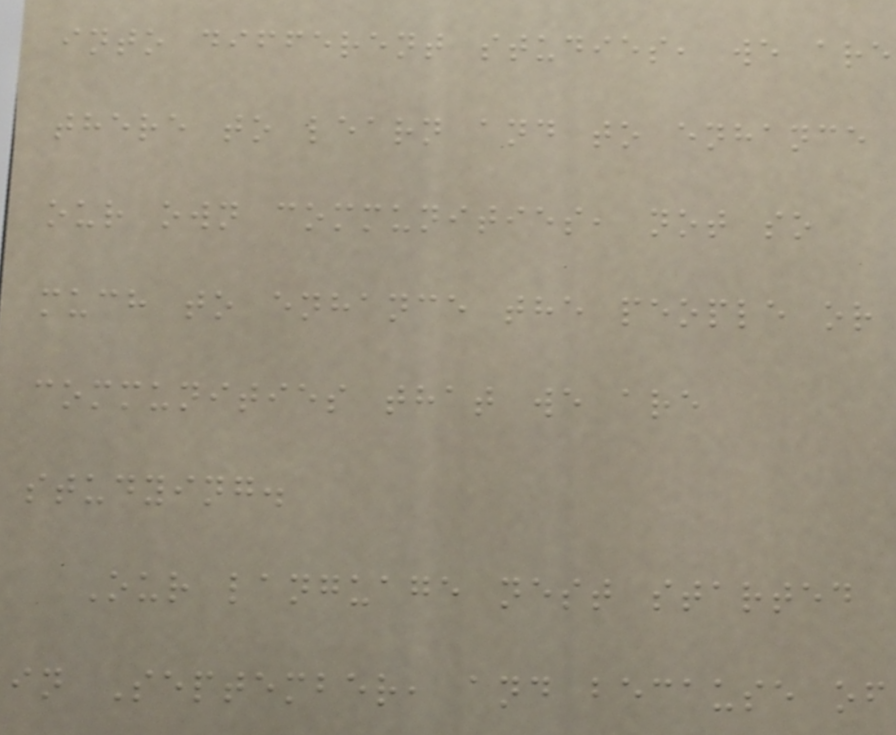into different studies, we are
there to learn and to enhance
our own communities, not so
much to enhance the people or
communities that we are
studying.
Our language nest started
in September, and because of
